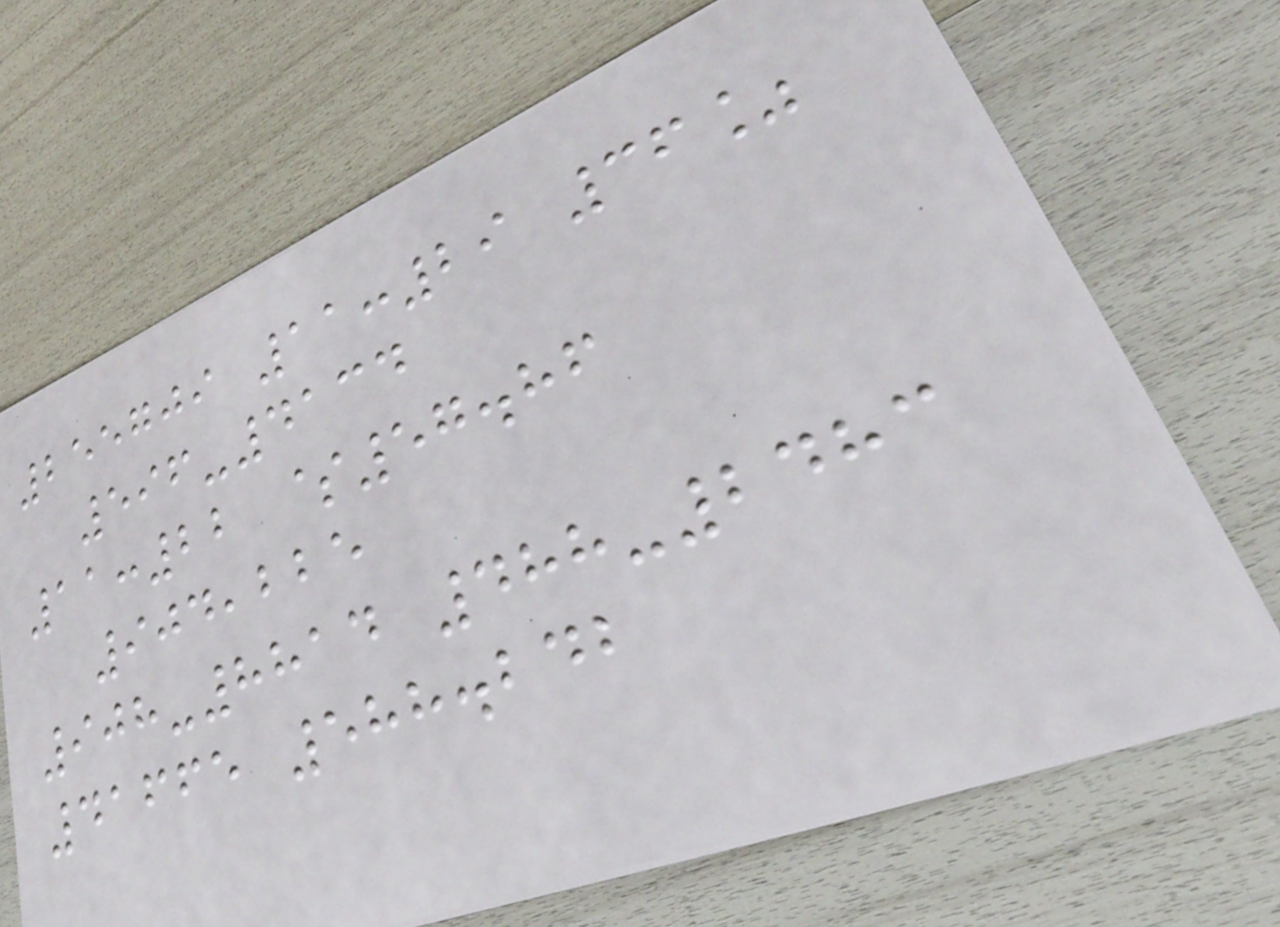255709 11:29 36%
596-4134
11:22 $57.86
904,225
908-8814 488-2483
41665 588.242
